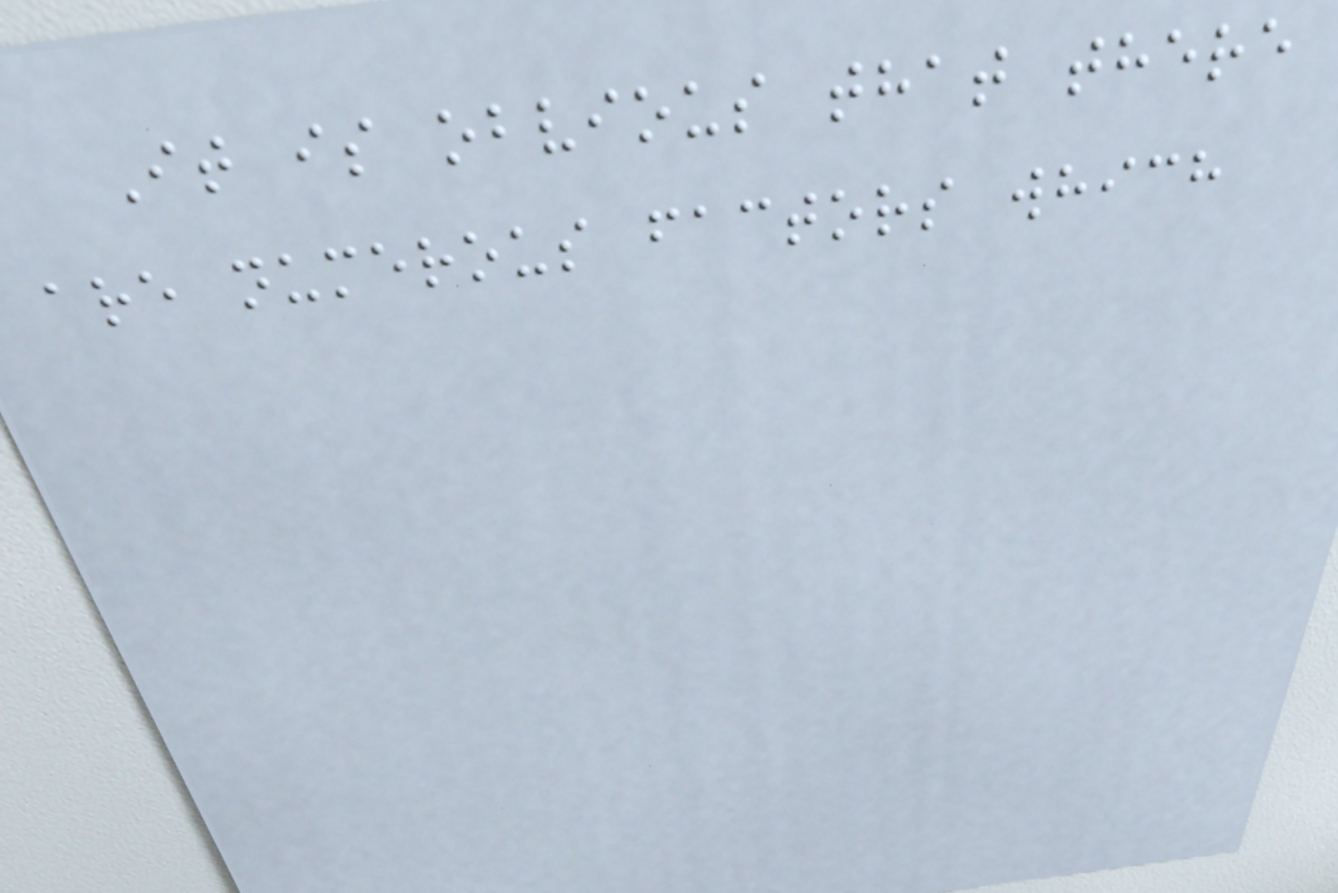It is obvious that there
are numerous factors which
